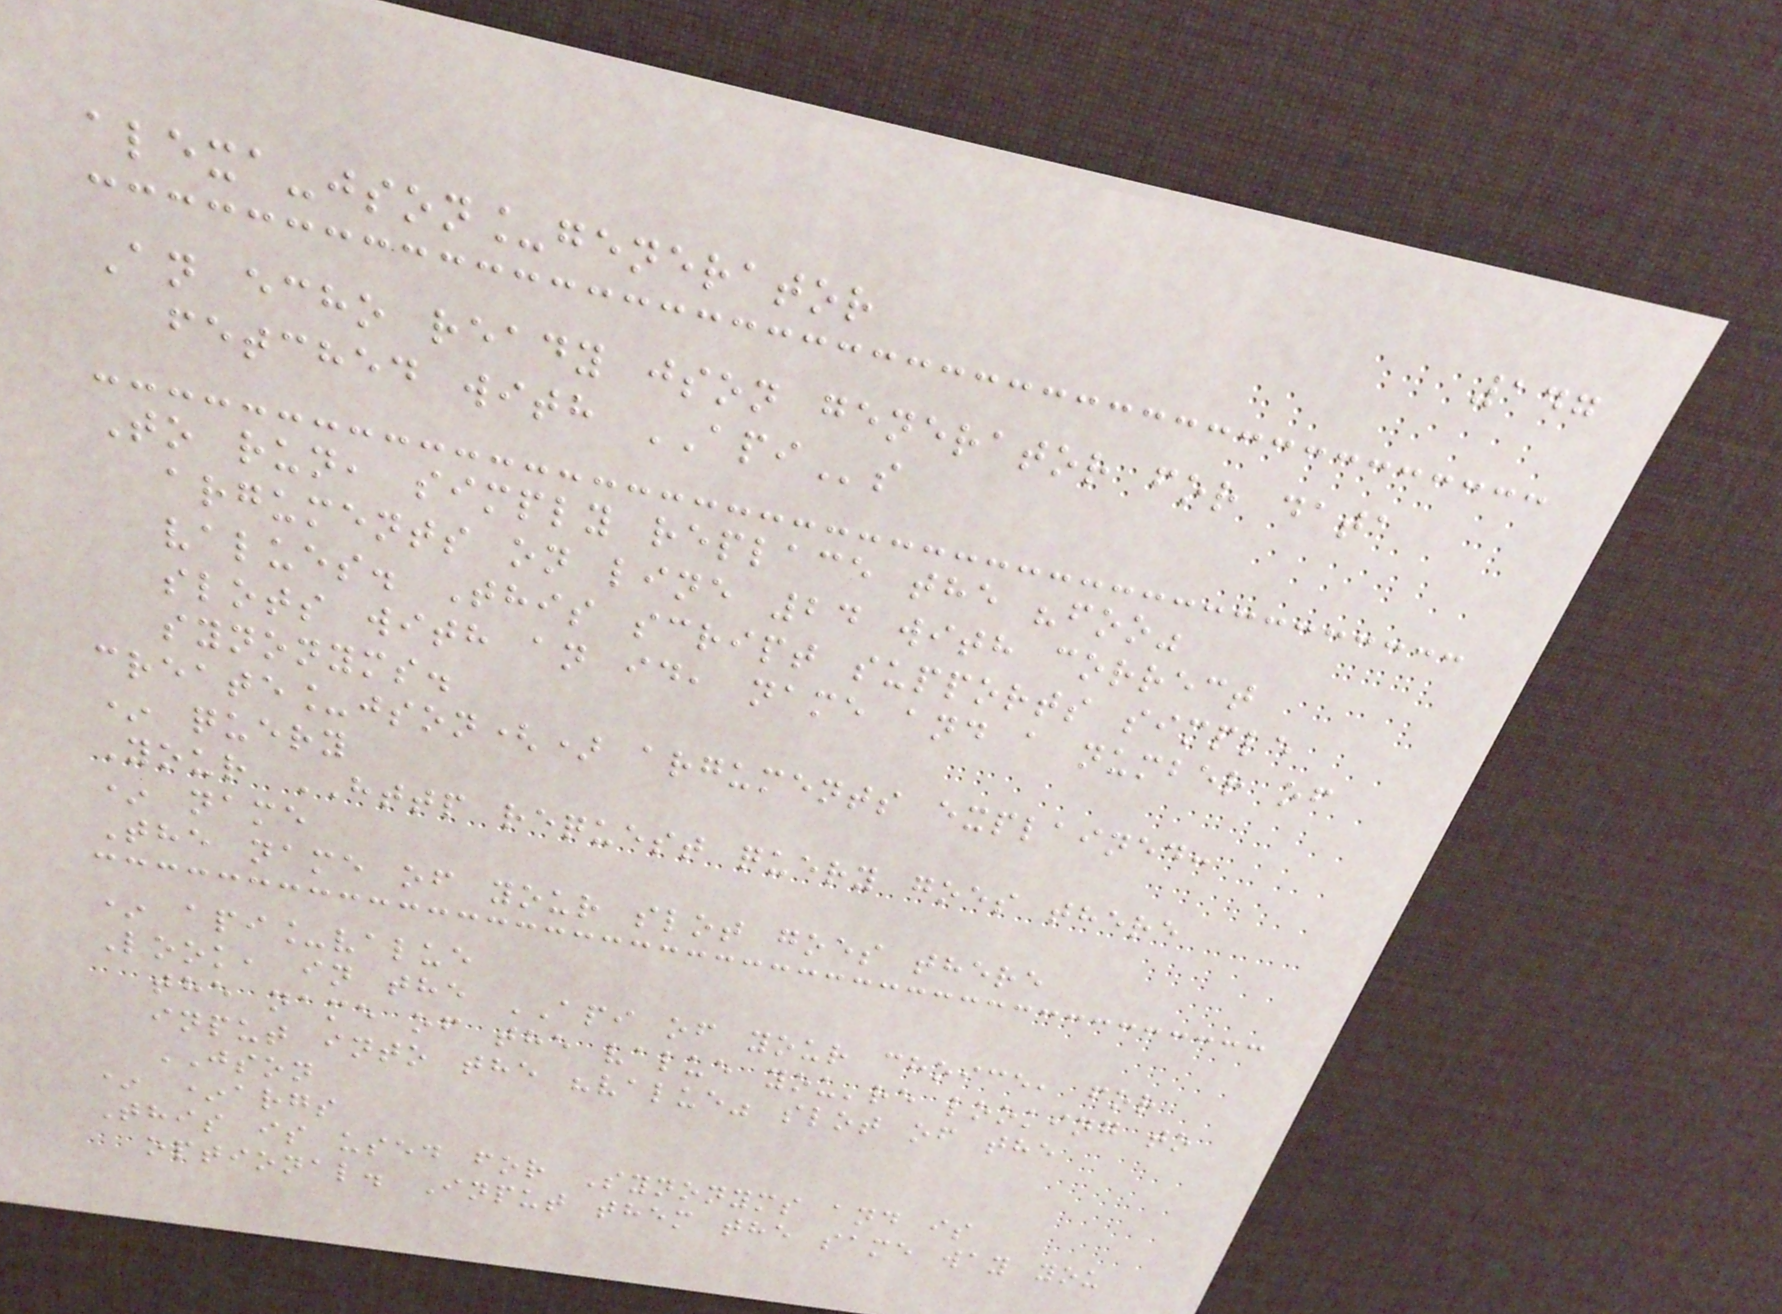147
alexa-json_generator
An echo ready json generator for data
fetched with APIs
To run, simply replace the "foo"
arguments on line 24 with correct
values. This script supports simple
slots with an id, name and a number of
synonyms.
create_json() arguments explained:
* query
Your HTTP request query goes there
* name
The name of your slot goes there
* api_value
Look, in the API of your choice, for
the name of the value you're looking to
input into the "value" slot of the
JSON
* *args
This is used for Synonyms and is
optional. Input them the same way you
